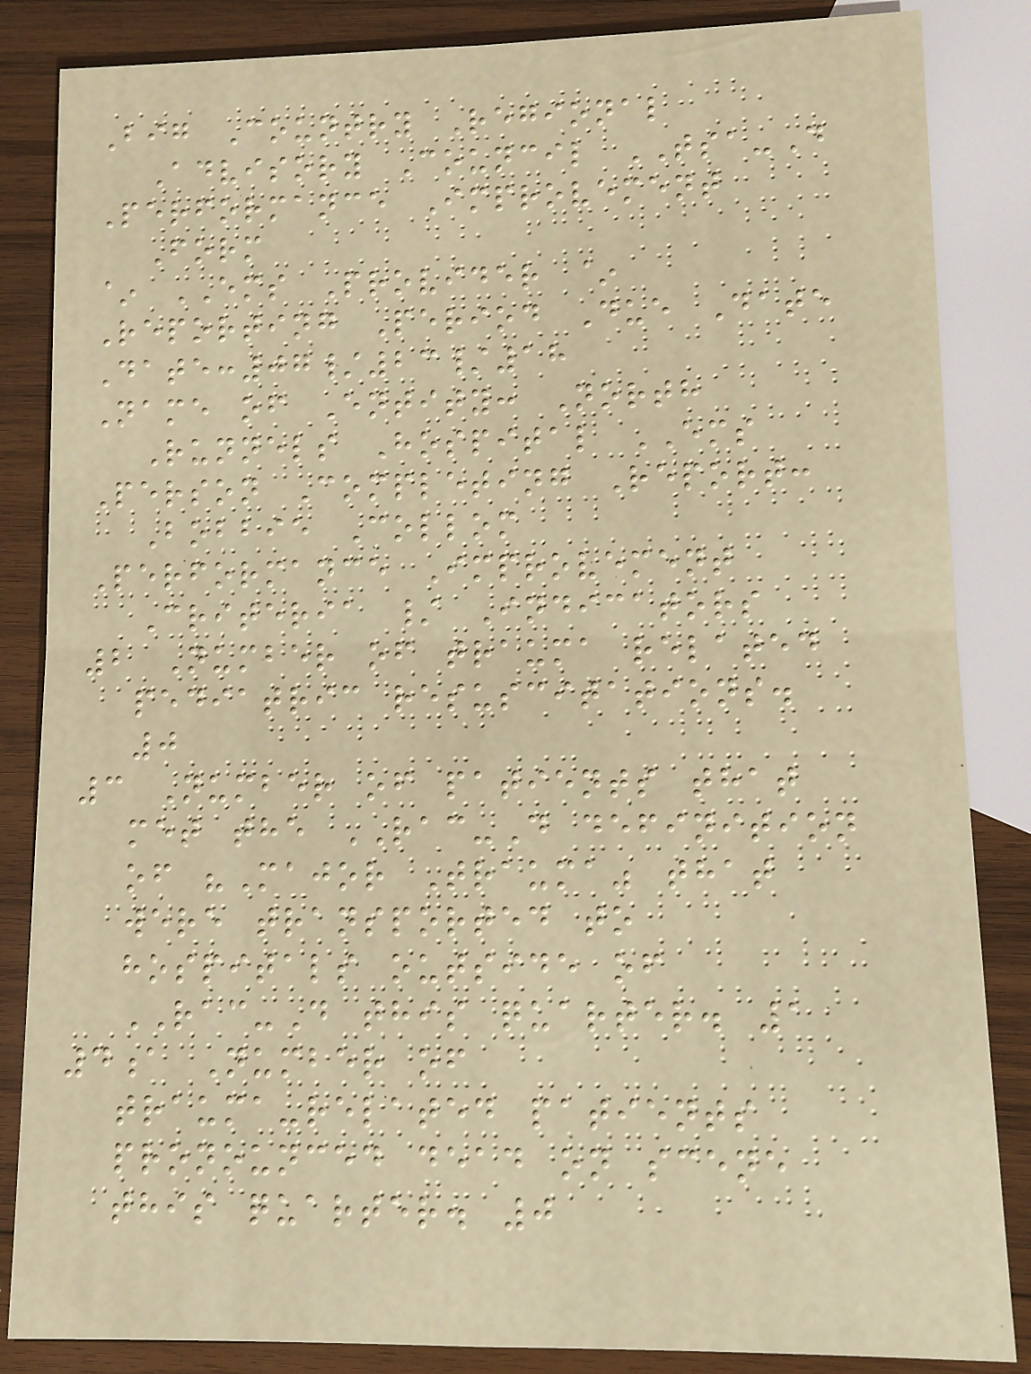Big Country Regional
Advisory Council TSA-D
Performance Improvement
Form
~ EMS Provider ~
Reporting Period Due Date
Date:07/23/18
Name of Entity: North
Runnels Hospital EMS
Person Completing Report:
Bobbie Collom
Performance Improvement
Criteria / Indicators
2 Number of trauma related
pediatric resuscitations.
0
3 Number of patients that
met the RAC-D definition
of "Major Trauma" that
were transported to
hospitals outside of
RAC-D this quarter. 1
4a Number of
trauma-related patients
pronounced dead on scene
this quarter. 0
